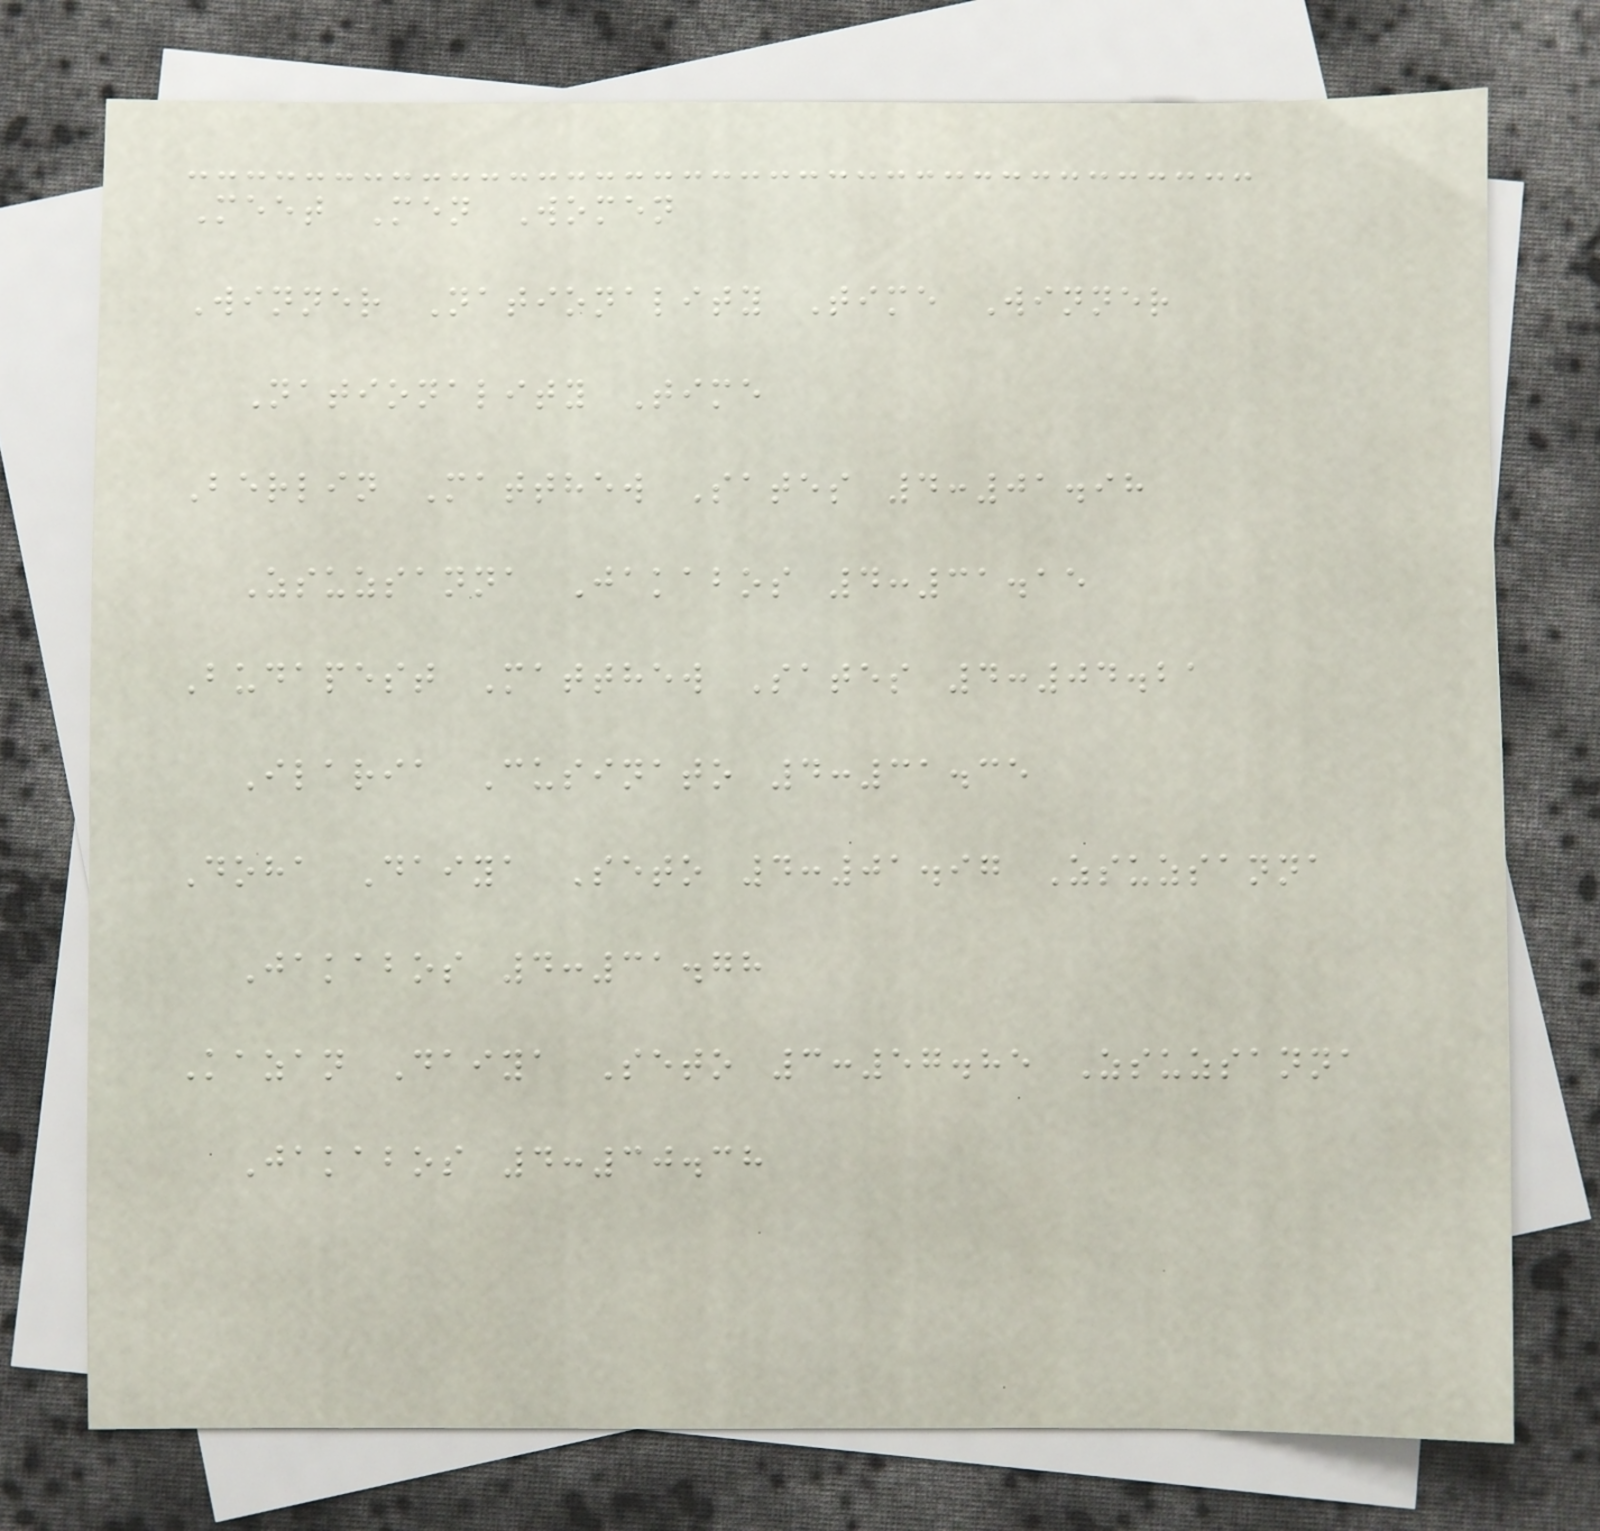Meet Men Women
Winner Nationality Time Winner
Nationality Time
Berlin Matthew Sates 4:01.98
Zsuzsanna Jakabos 4:31.15
Budapest Matthew Sates 4:04.21
Ilaria Cusinato 4:31.35
Doha Daiya Seto 4:01.97 Zsuzsanna
Jakabos 4:31.78
Kazan Daiya Seto 3:57.85 Zsuzsanna
Jakabos 4:30.38
